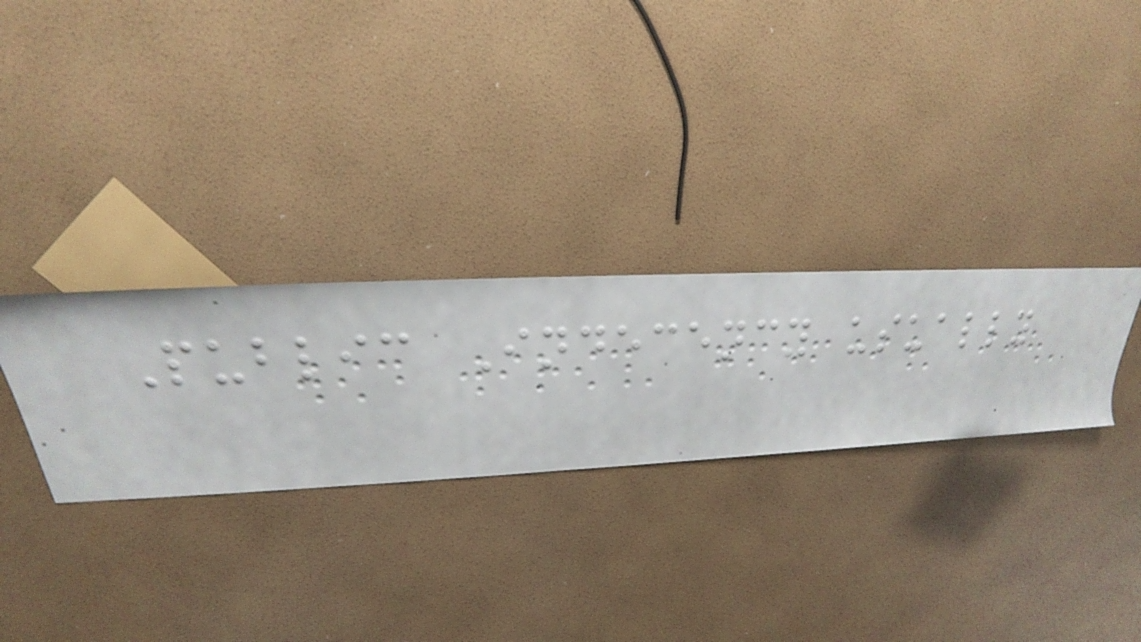Public Indecency usually
